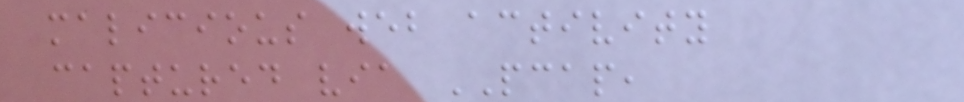malicious web activity
captured via PCAP,
